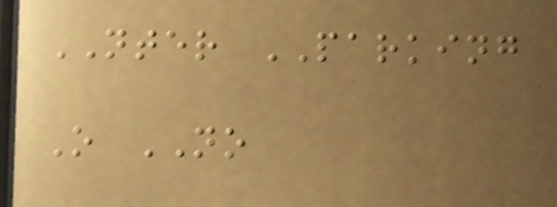NTER PARKING
O NO
